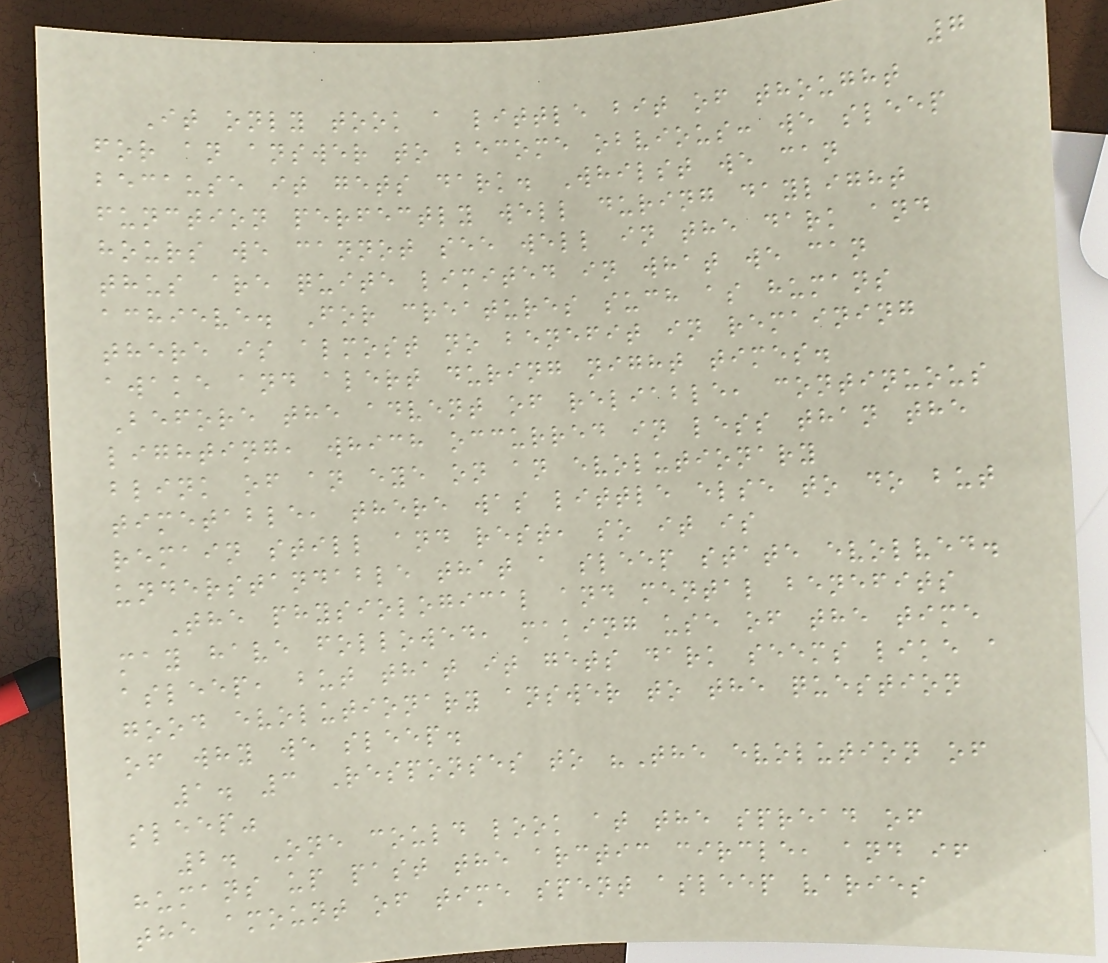7
It only took a little bit of thought
for an answer to become obvious: we sleep
because it gets dark. Whilst we can
function perfectly well during daylight
hours we cannot see well in the dark and
thus are quite limited in what we can
achieve. For creatures such as humans
there is almost no benefit in remaining
awake and alert during night times.
Before the advent of reliable, continuous
lighting, which occurred in less than the
blink of an eye on an evolutionary
timetable, there was little else to do but
remain still and rest, so it is
understandable that a sleep state evolved.
The physiological and mental benefits
may have followed, making use of the time
asleep, but that it gets dark seems like a
good evolutionary answer to the question
of why we sleep.
1. 3 Responses to "The evolution of
sleep"
2. One could look at the spread of
humans up past the arctic circle, and if
the amount of time spent asleep varies
